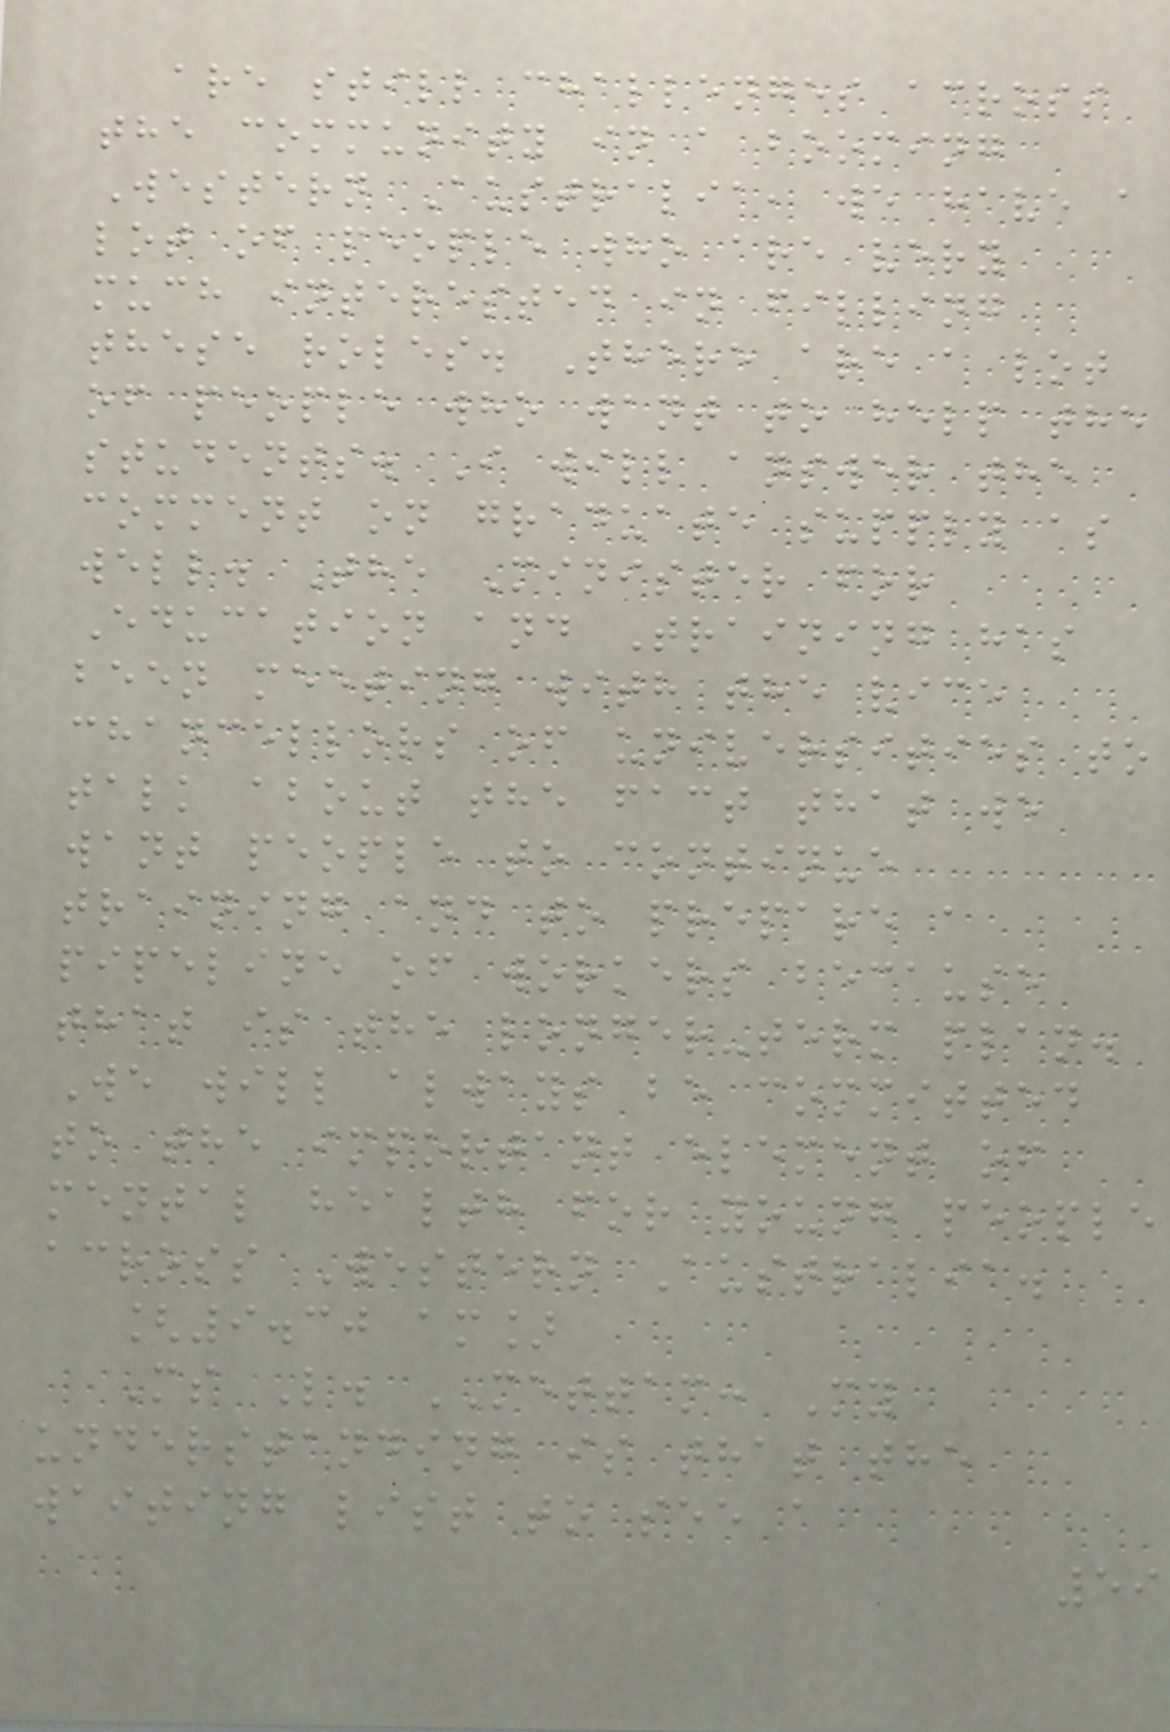are still challenges across
the community in a booming
Western Australia, we have a
lot of people who are very
much interested in filling
these roles. There are a lot
of people who want to help the
students. I will answer the
comment on graduate supply as
well. The Minister for
Education and Training has
been meeting with the vice
chancellors of universities to
talk about the fact that we
want people to continue
training and to prepare a
pipeline of workers because
that is the longer-term plan.
We will always be committed
to the important element of
mental health for young people
across Western Australia.
[9.30 am]
Ms L. METTAM: My
understanding is that the
waiting list to see a
59
